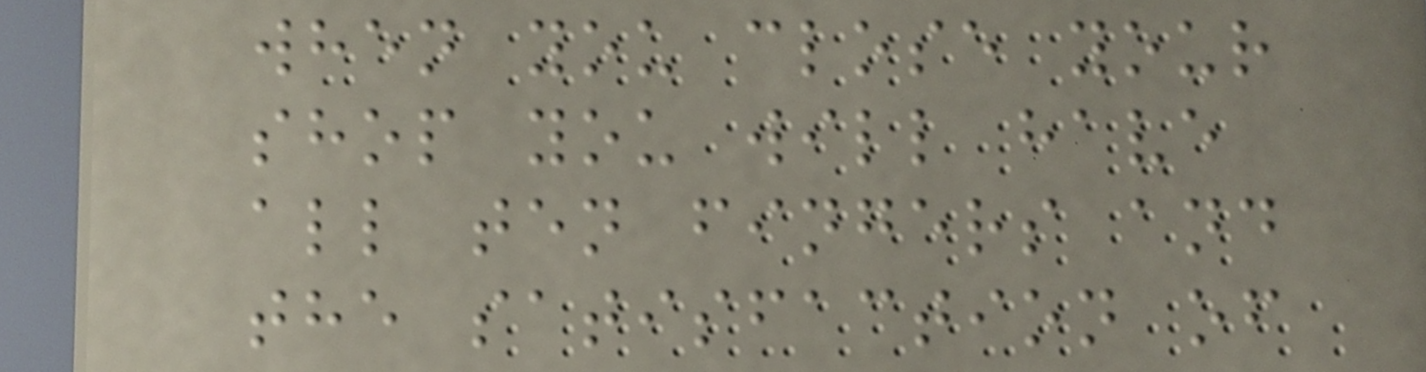when you close your
shop you will have
all ten fingers and
the satisfaction of
